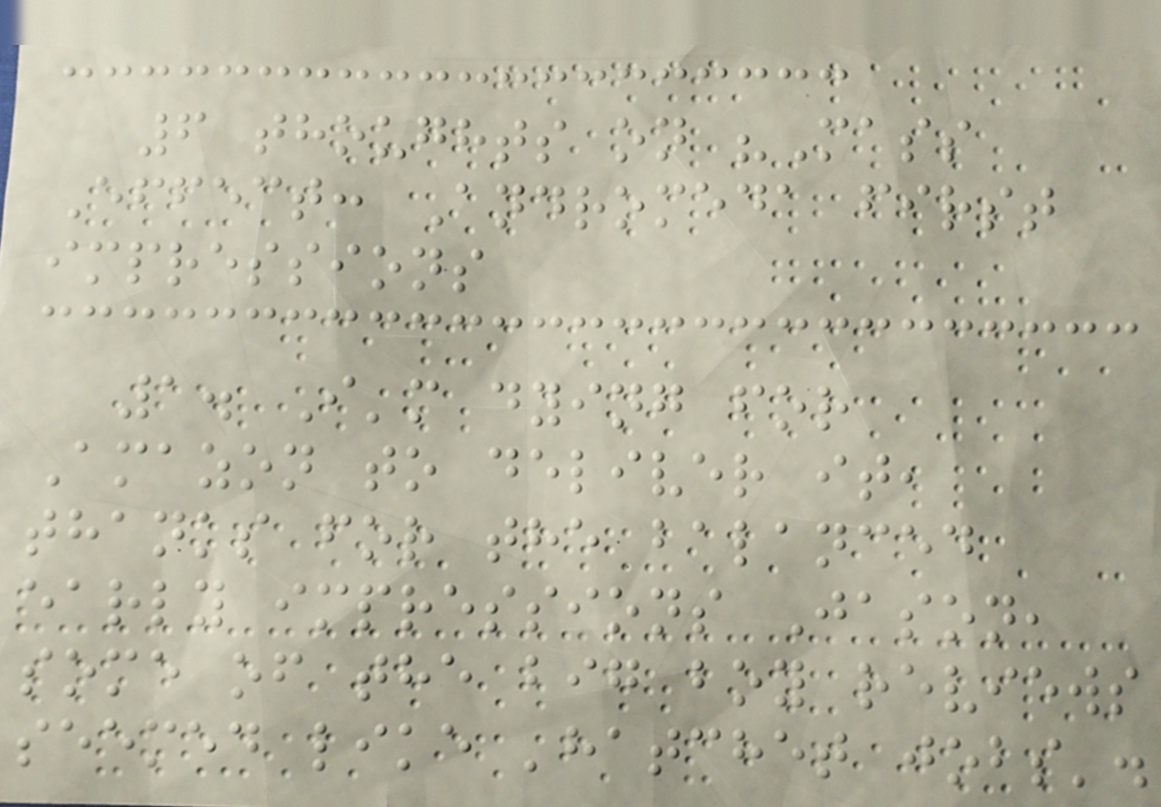6 thoughts on "Mass
Effect: Andromeda first
impressions
1. I'm dying for
Amazon to deliver it,
thanks for the balanced
early impressions Jason,
some of the big boy reviews
seemed like 'hatchet jobs'.
